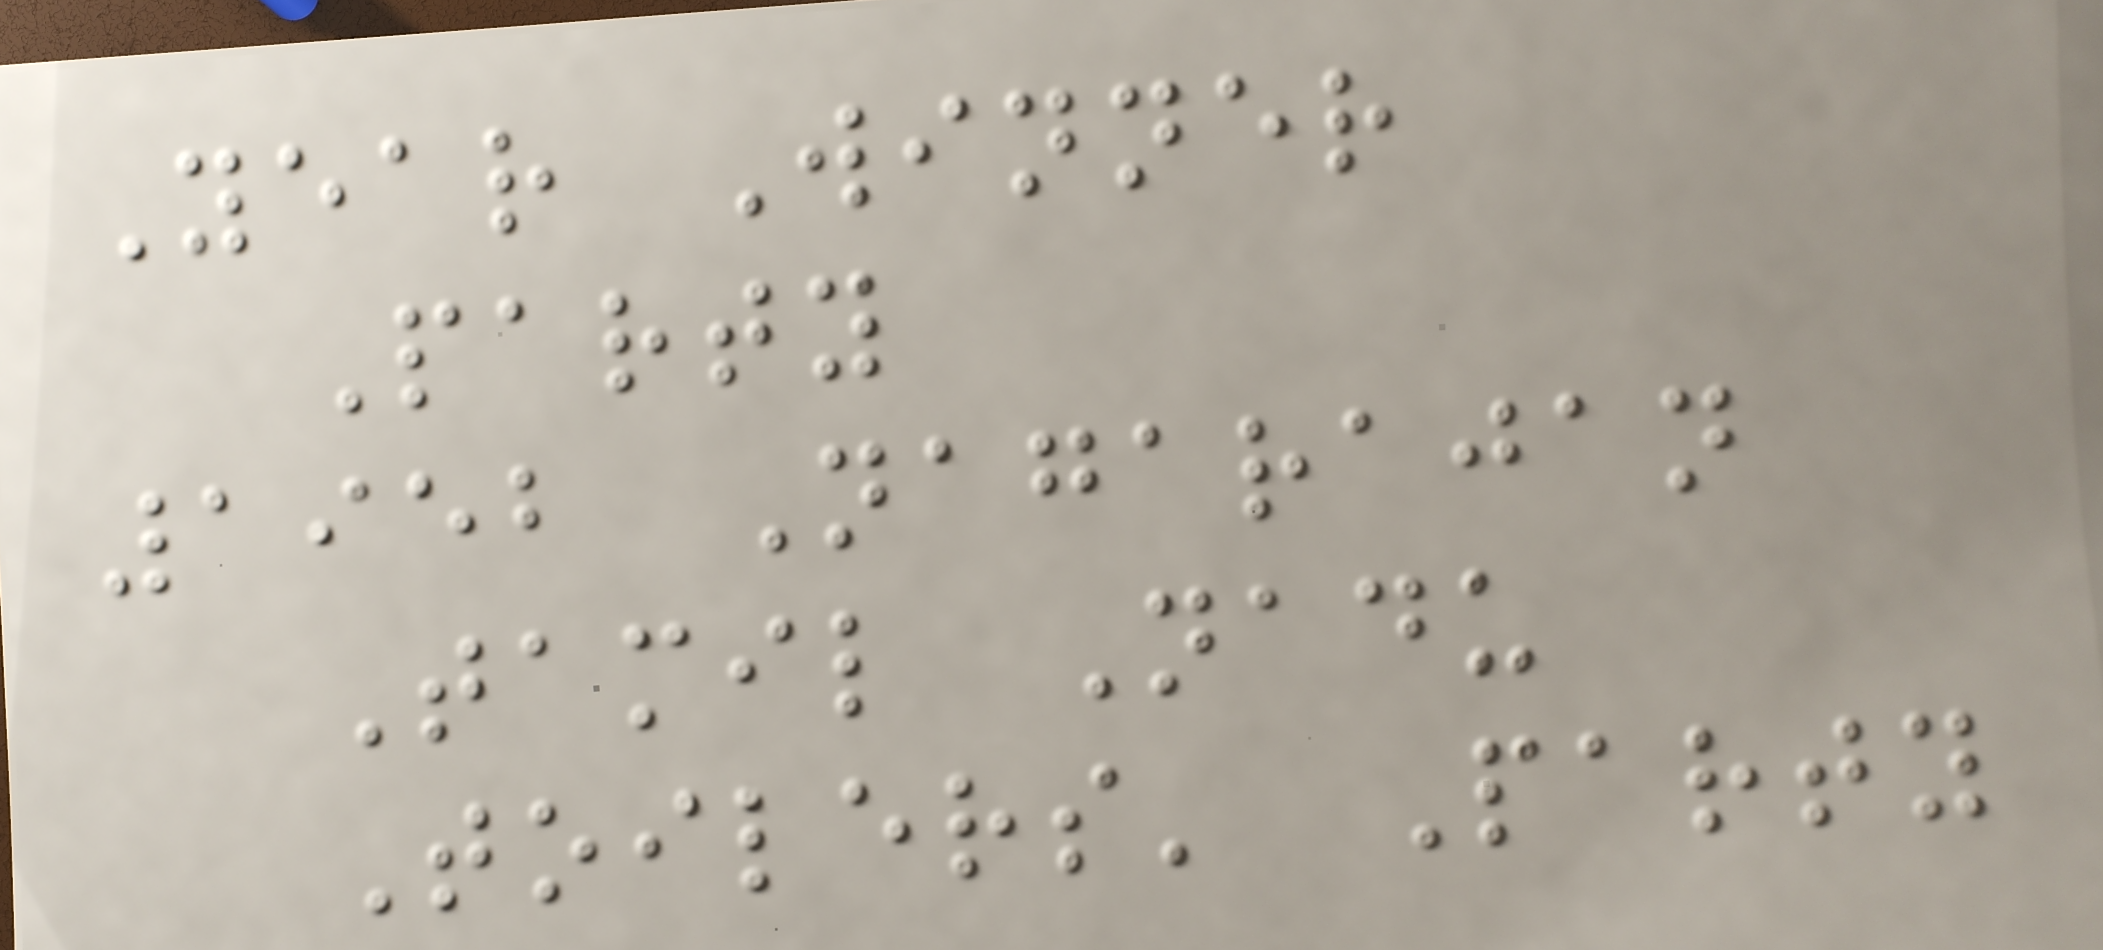Year Winner
Party
1952 Nagarajan
Tamil Nadu
Toilers' Party
